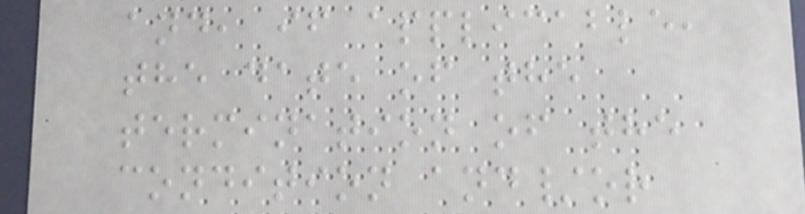and, if applicable,
the date of the
termination of the
condition and/or
